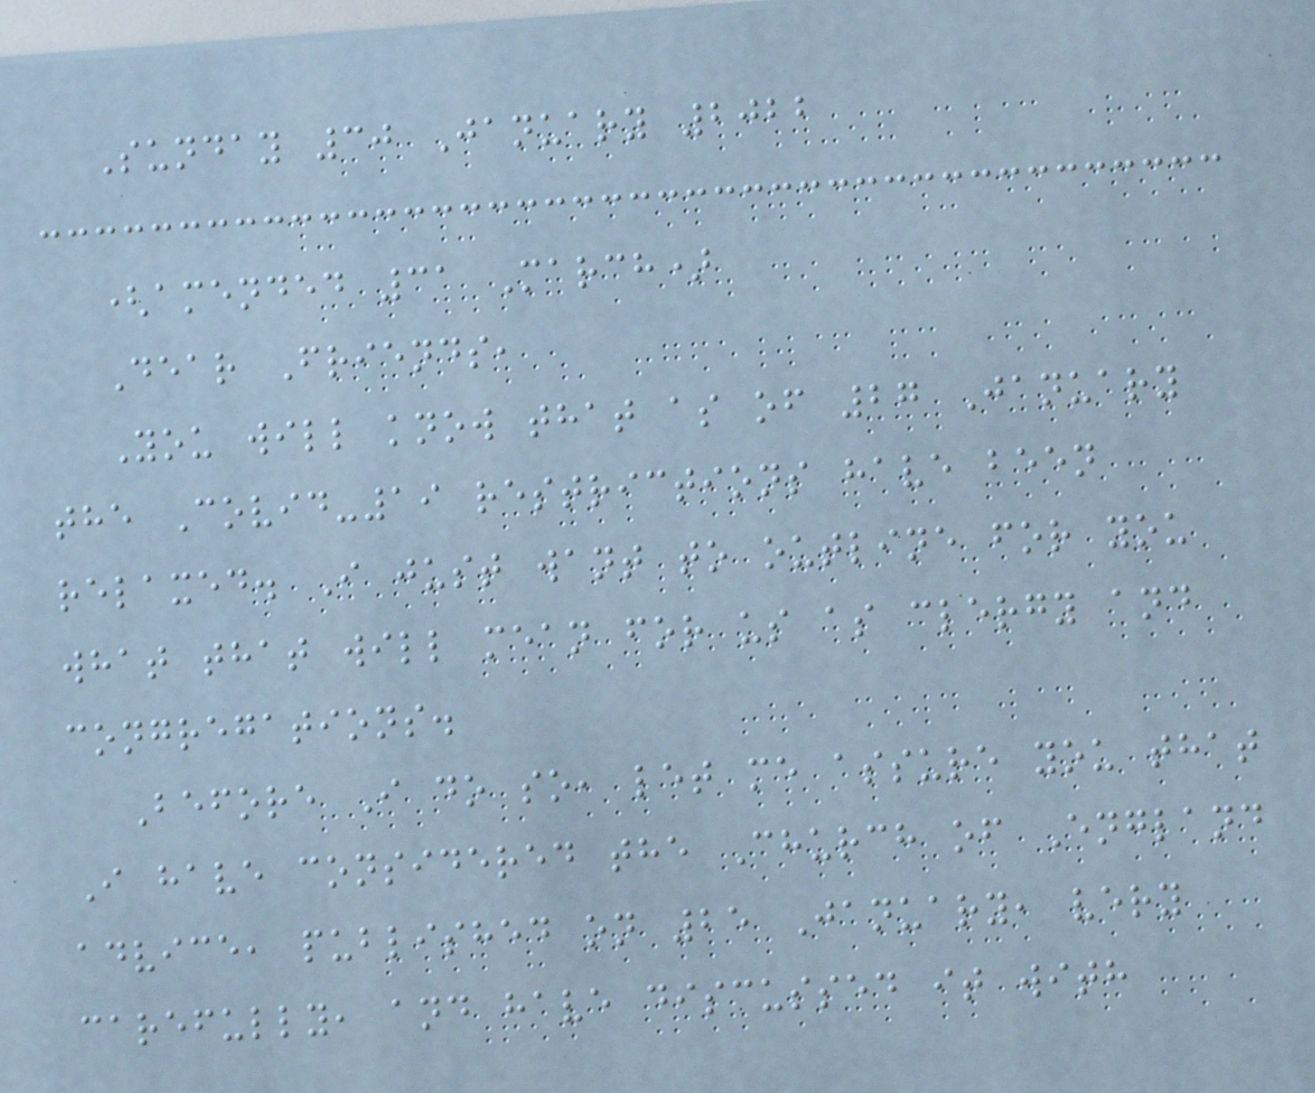Sunday 30 January 2022
(amended 31 March)
Dear Friends,
You will know that as of 27 January
the Covid-19 restrictions have been
relaxed. I just want to outline for you
what that will mean for us as clergy and
congregations.
Before I do so, let me assure you that
I have considered the Church of England
advice, published on 25 January, very
carefully, and have discussed it with
